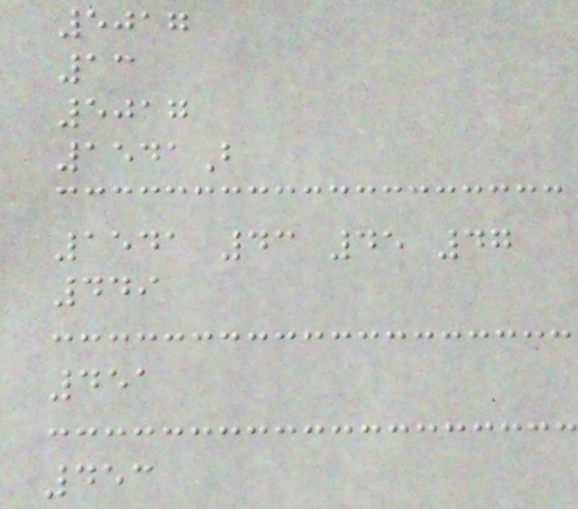5017
13
5017
1541B
1541 43 45 47
449
451
453
